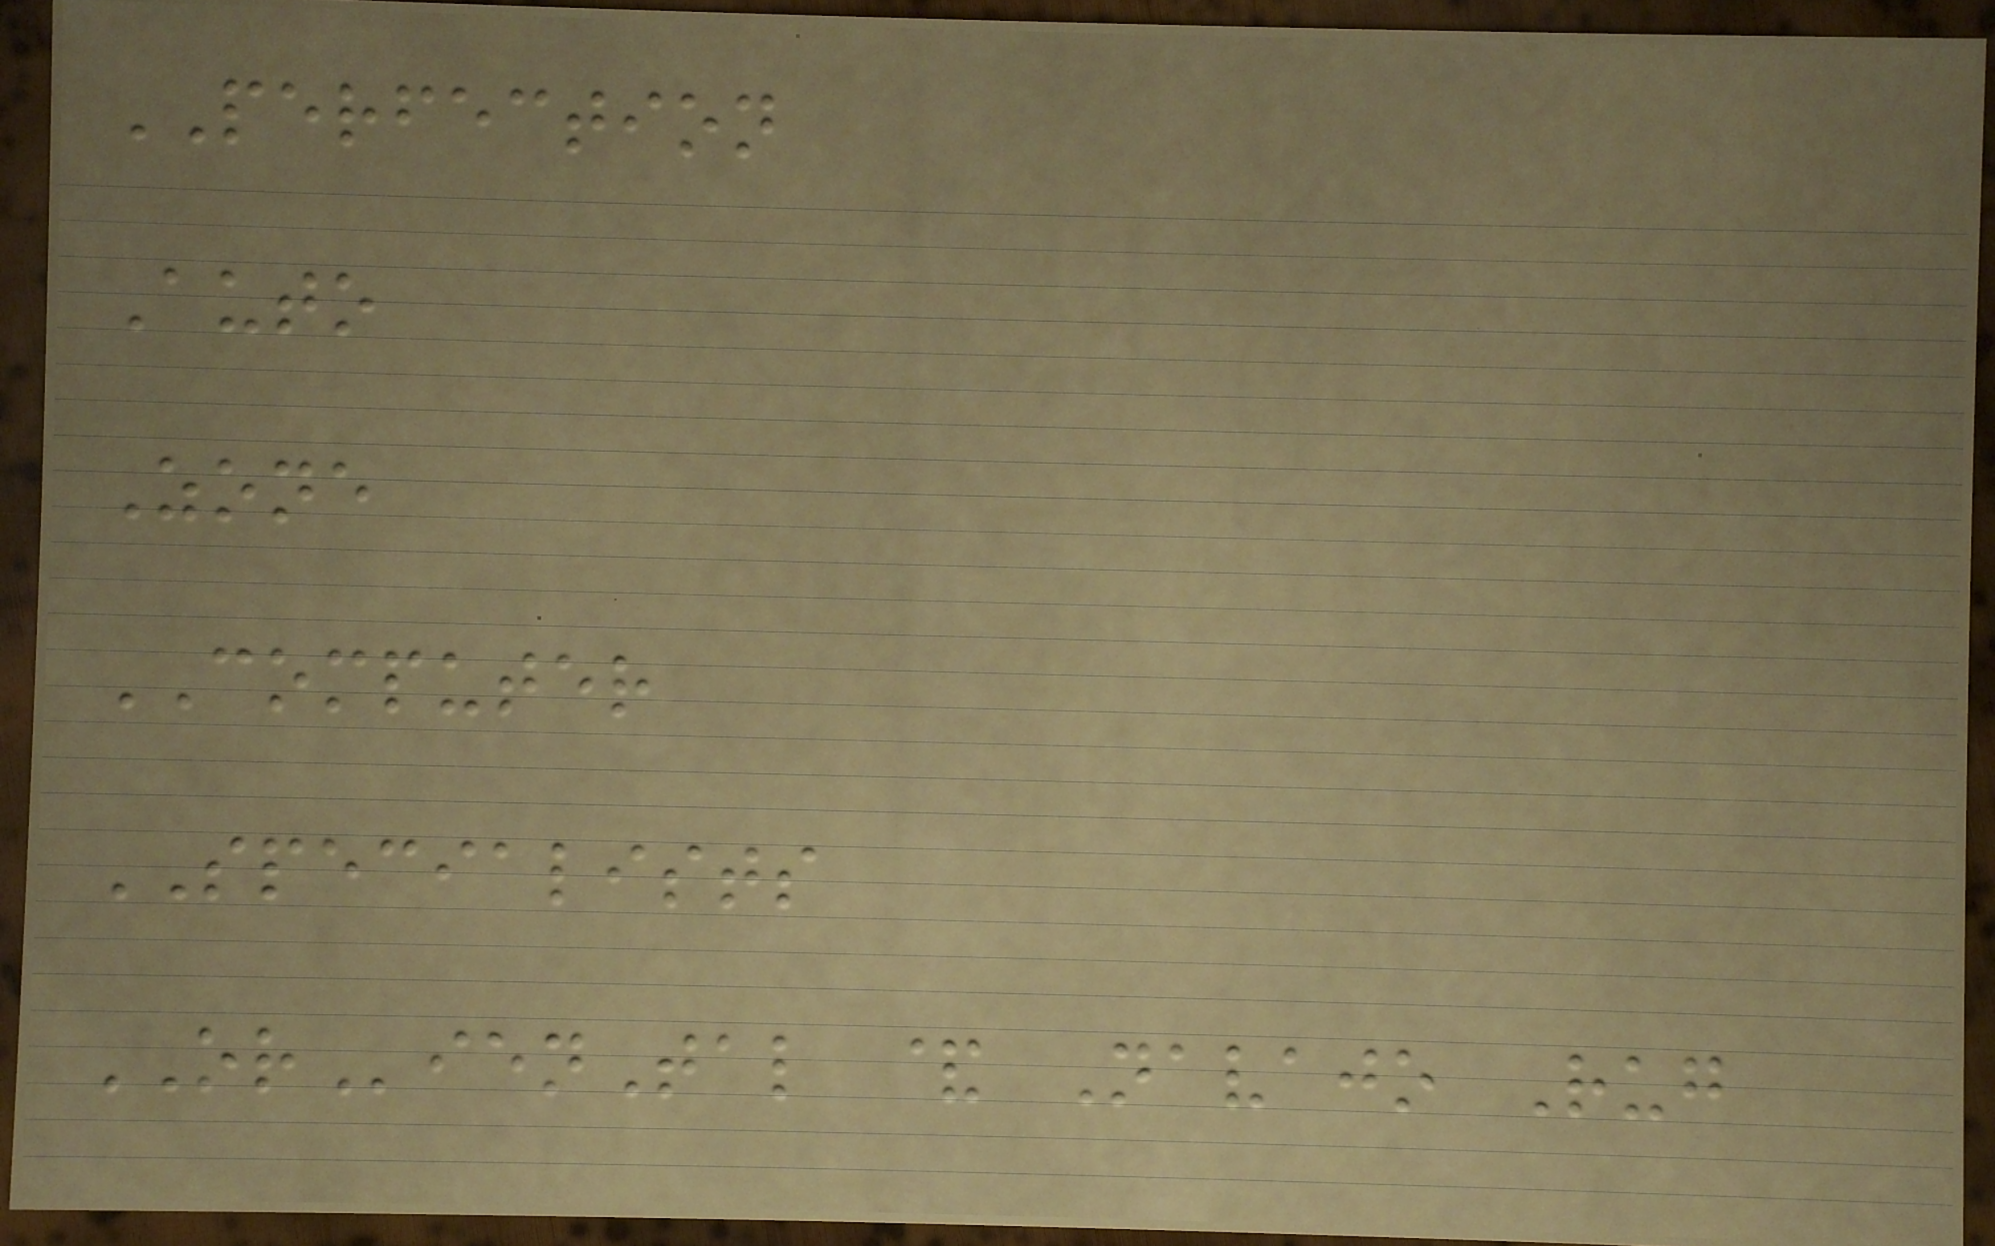PERFECTION
Auto
Zone
COMPUTER
SPECIALISTS
ORienTal & Navajo Rug
